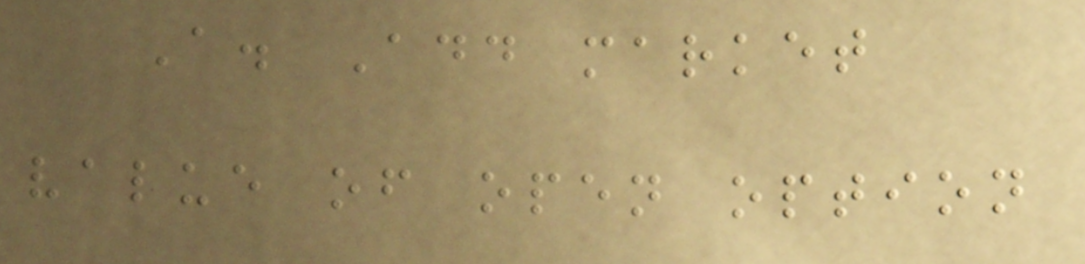A. Add market
value of open option
